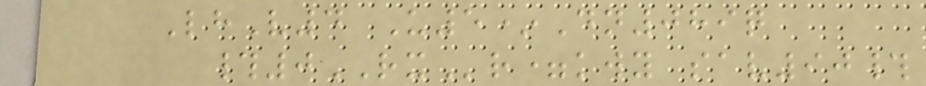LhV4 U5*Dn089q
#0RXr=kwy sav90#
